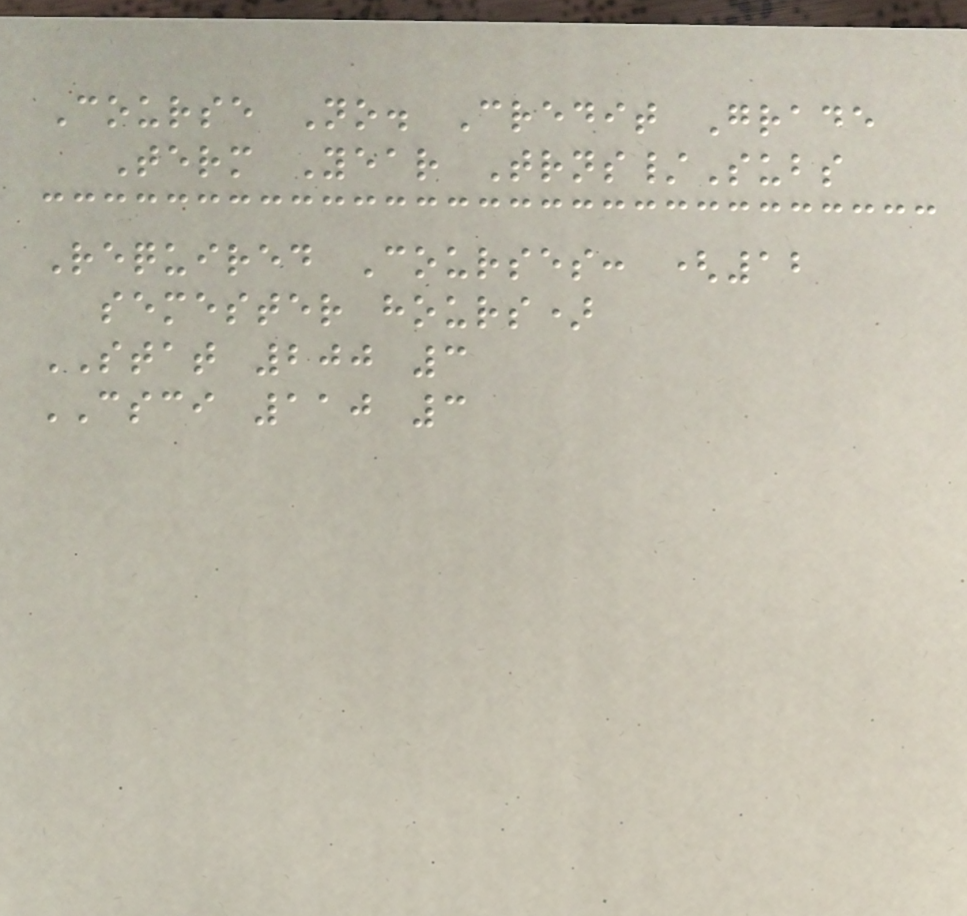Course No. Credit Grade
Term Year Trns/Subs
Required Courses: (12
semester hours)
STAT 200 3
CSCI 110 3
